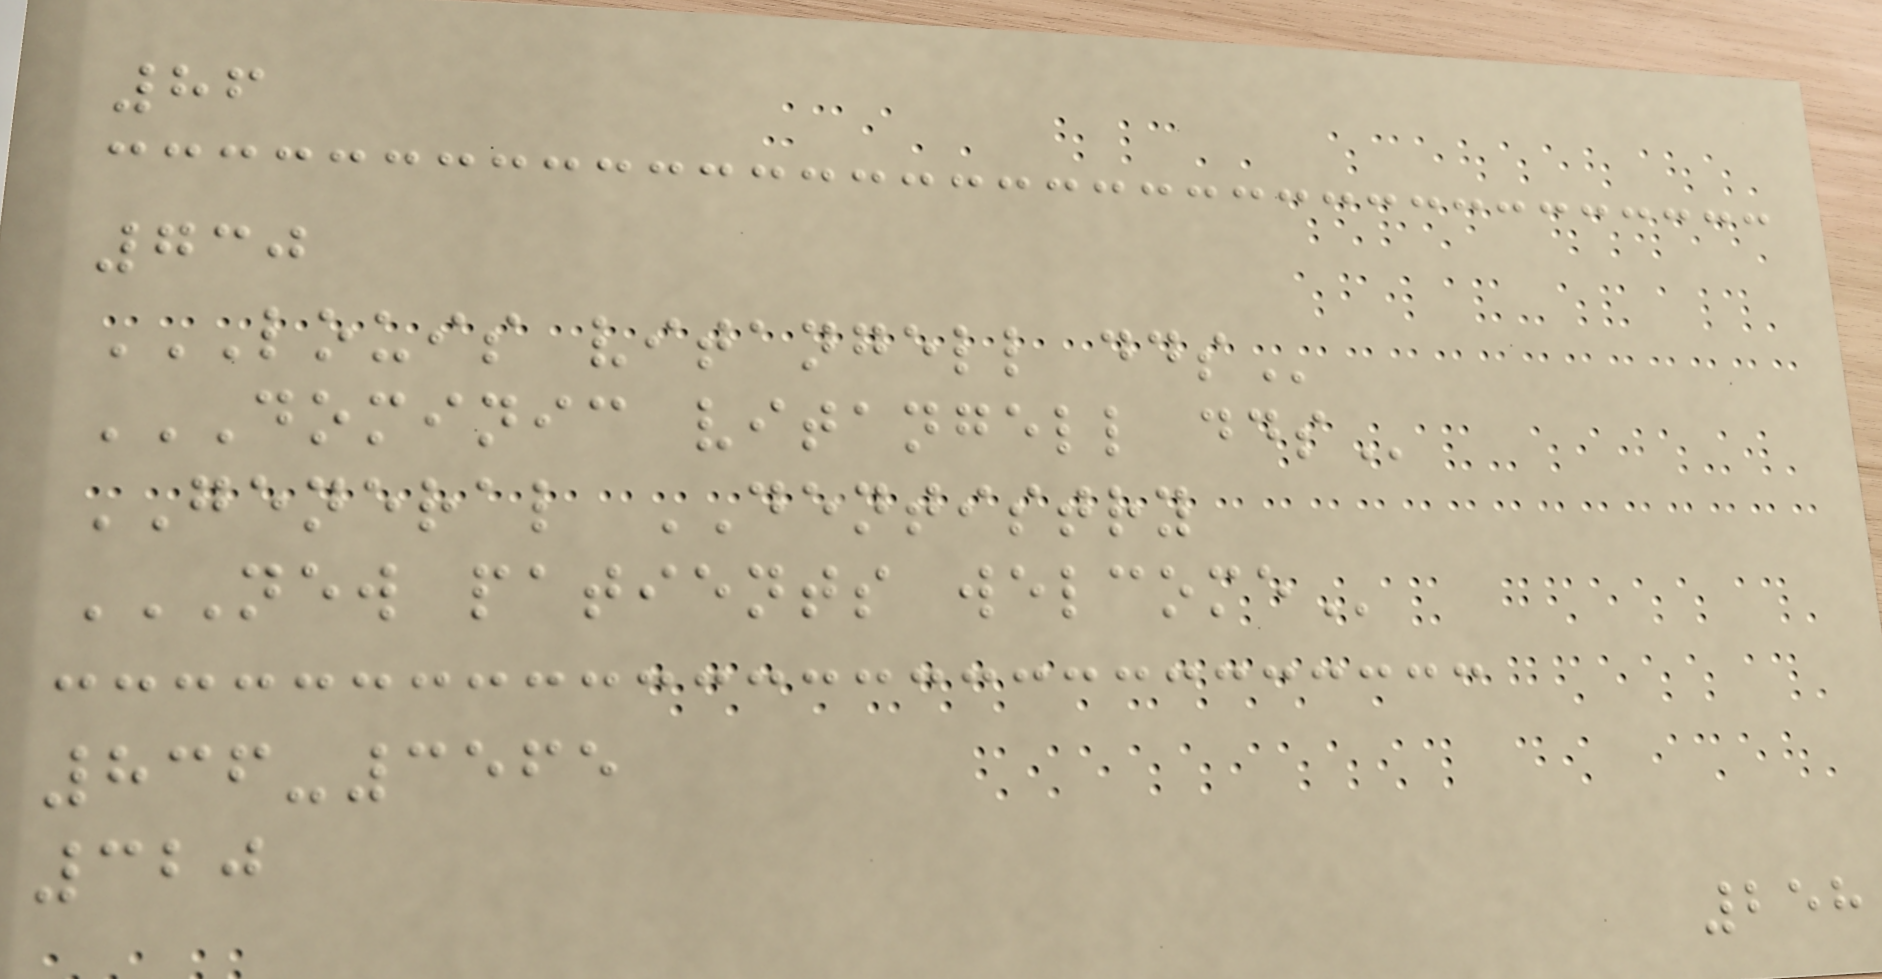86
730
LOUIS VITANGELL DDS
DOMINIC VITANGELL DDS
GENERAL DENTISTRY
NEW PATIENTS WELCOME
836-3565
320
258
